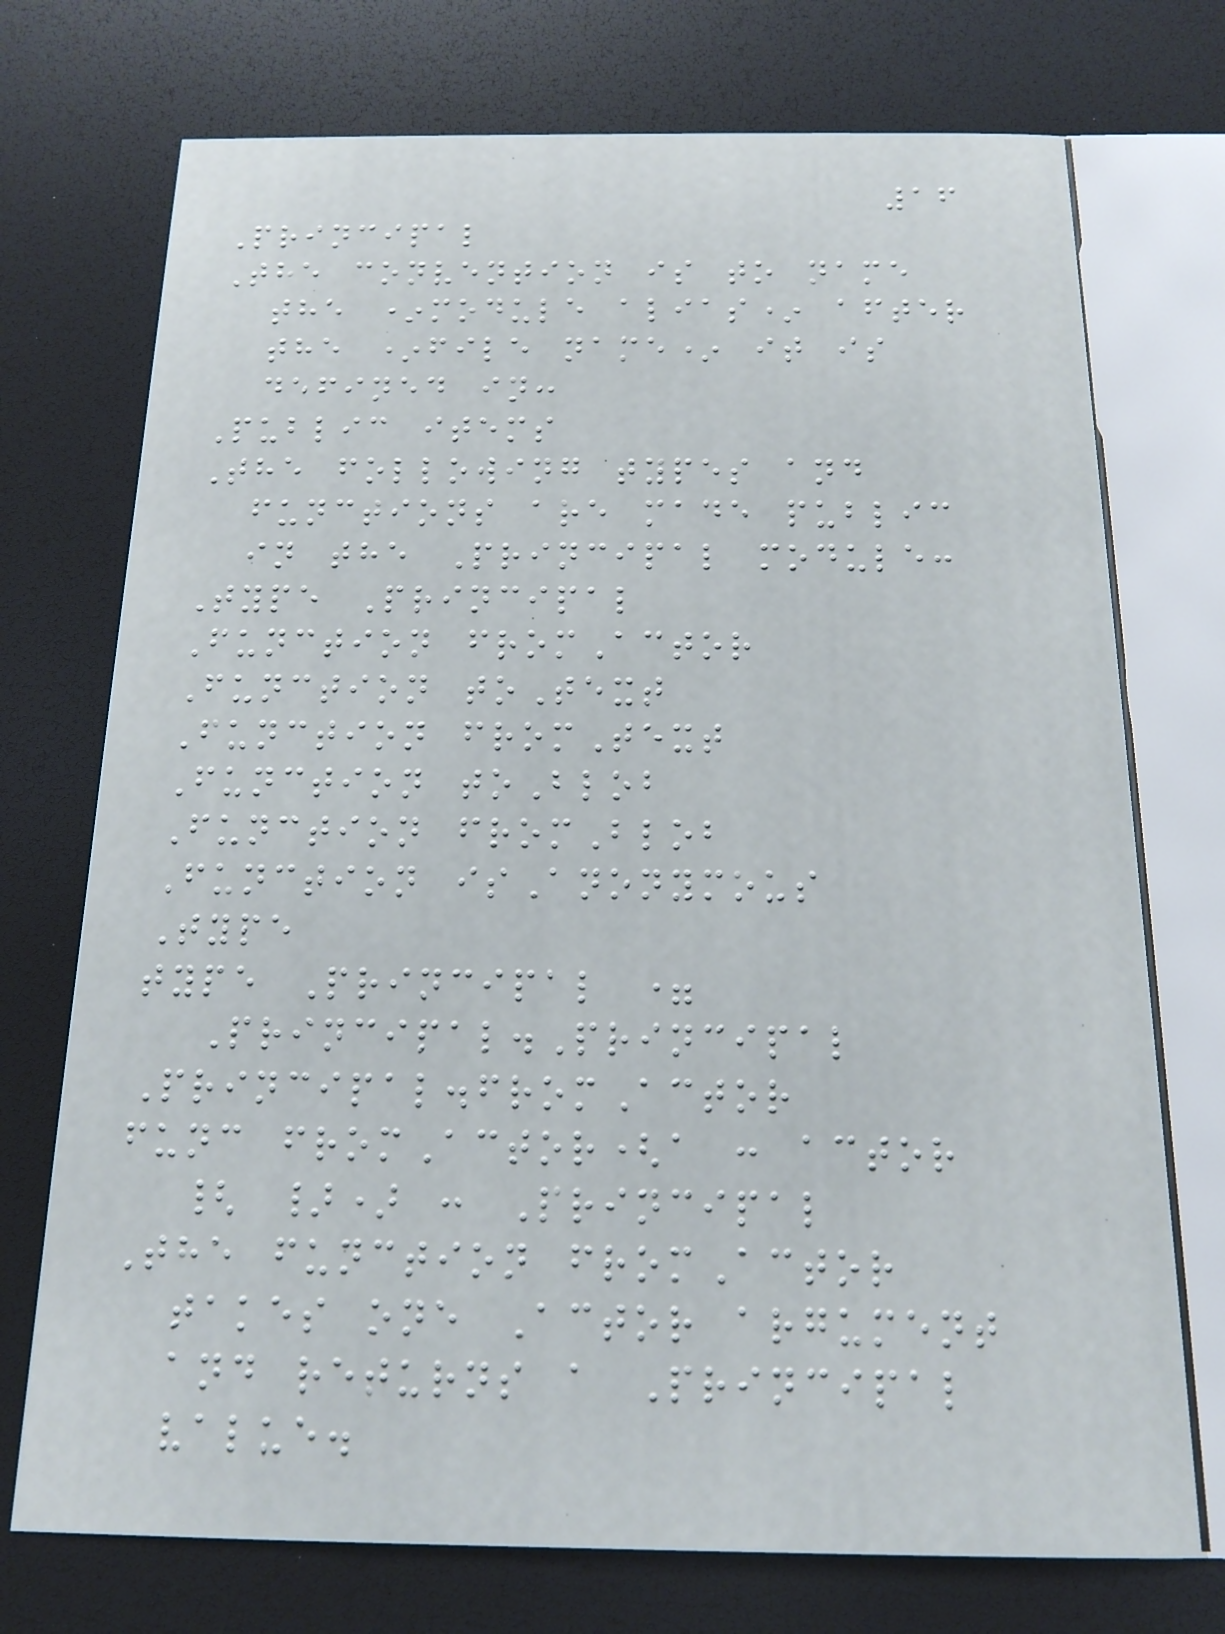16
Principal
The convention is to name
the *module alias* after
the *file name* it is
defined in:
Public items
The following types and
functions are made public
in the Principal module:
Type Principal
Function fromActor
Function toText
Function fromText
Function toBlob
Function fromBlob
Function isAnonymous
Type
type Principal =
Principal.Principal
Principal.fromActor
func fromActor(a : actor
{ }) : Principal
The function fromActor
takes one Actor argument
and returns a Principal
value.
